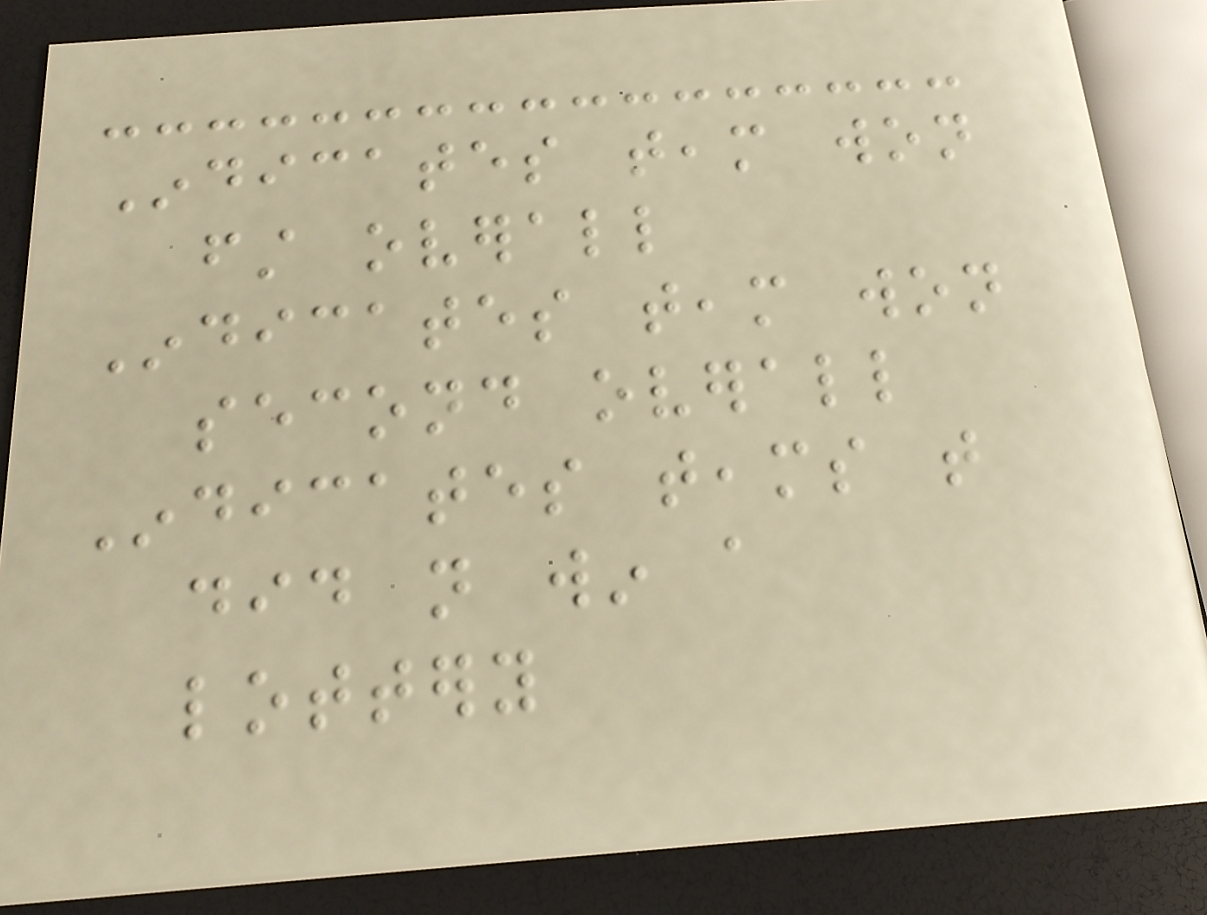Indicates team won
first overall
Indicates team won
second overall
Indicates teams that
did not win a
lottery
